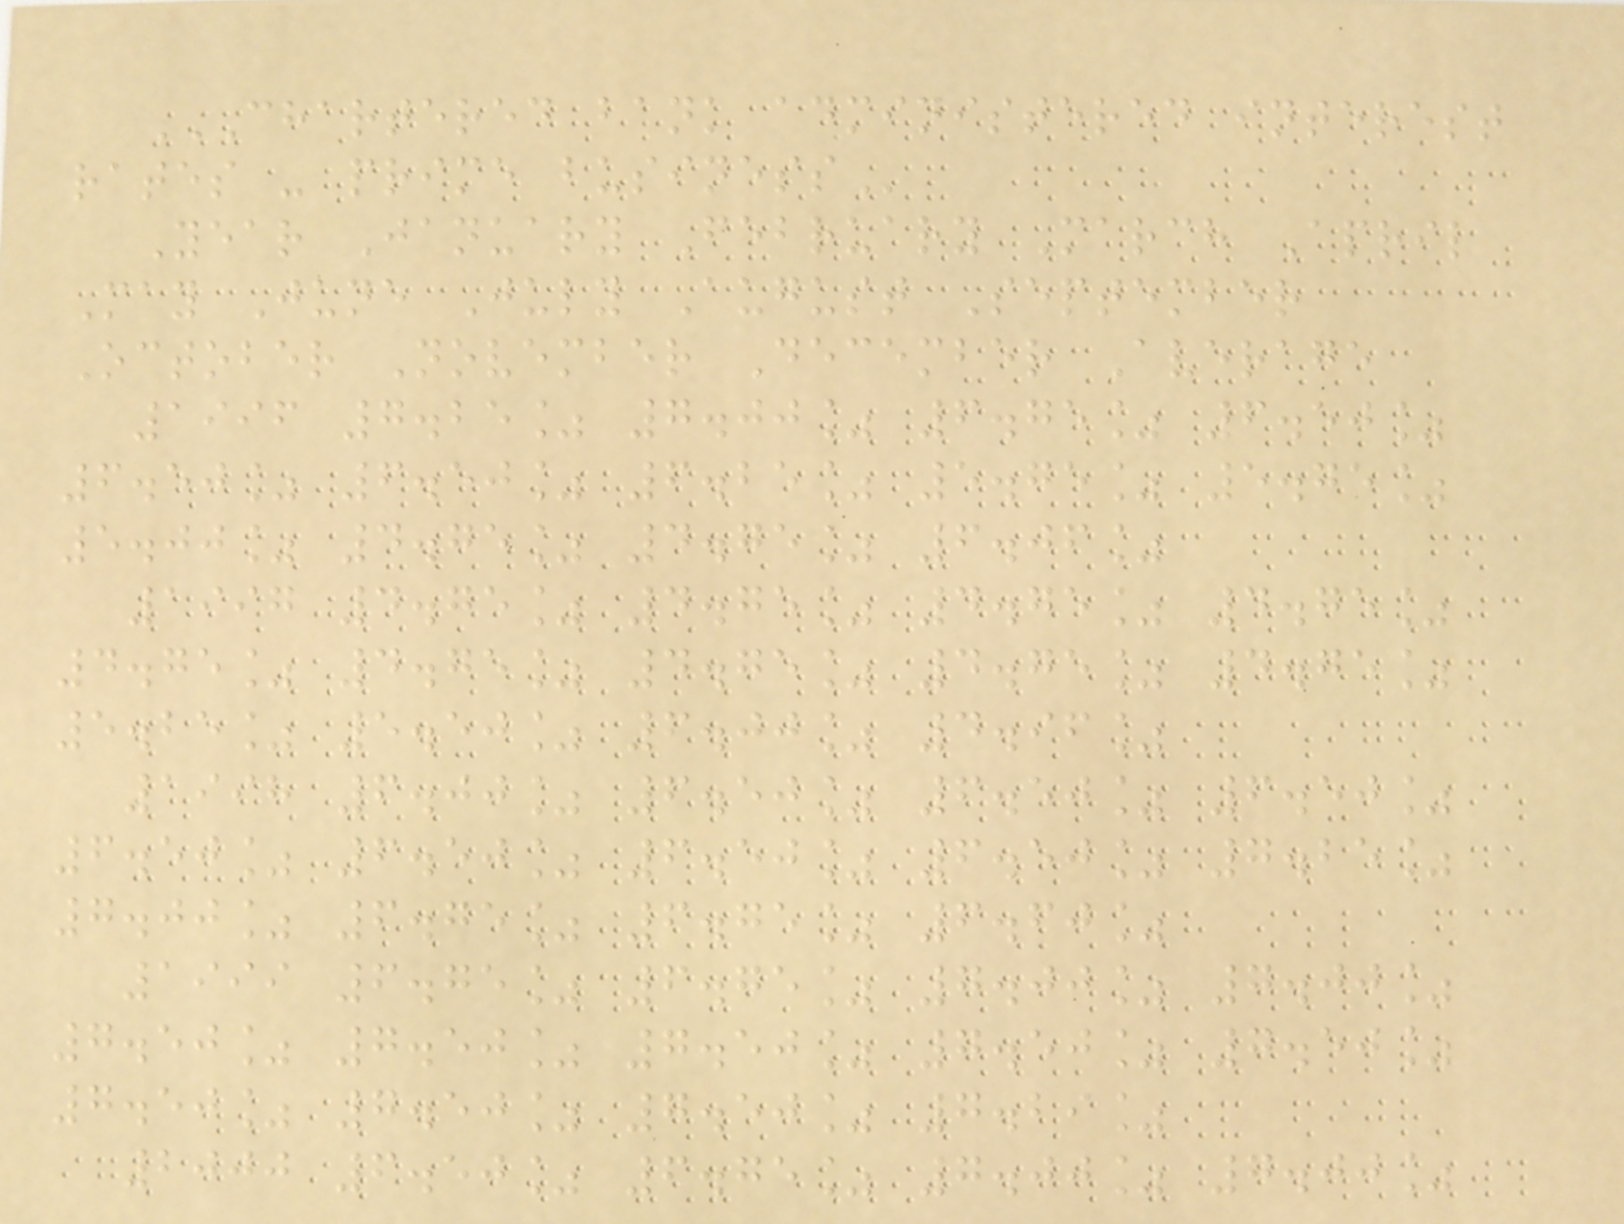CHARTERED BANK ADMINISTERED INTEREST
RATES - PRIME BUSINESS
Year January February March April
May June July August September
October November December Average
1996 7.25% 7.00% 6.75% 6.50%
6.50% 6.50% 6.25% 5.75% 5.75%
5.00% 4.75% 4.75% 6.06%
1997 4.75% 4.75% 4.75% 4.75%
4.75% 4.75% 4.75% 4.75% 4.75%
5.25% 5.50% 6.00% 4.96%
1998 6.00% 6.50% 6.50% 6.50%
6.50% 6.50% 6.50% 6.50% 7.25%
7.00% 6.75% 6.75% 6.60%
1999 6.75% 6.75% 7.00% 7.00%
7.50% 7.50% 7.50% 7.50% 7.50%
7.50% 7.50% 7.50% 7.29%
2000 6.50% 6.75% 7.00% 7.00%
